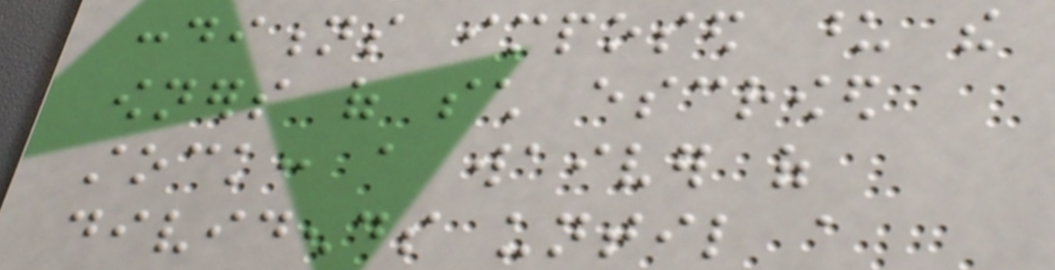conditions imposed upon the
owners of such escrowed
stock: a waiver of
dividends until a
